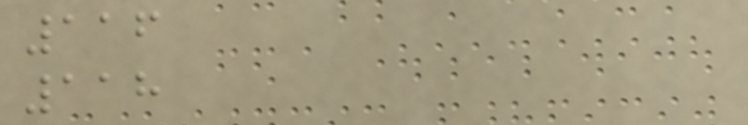116
118
